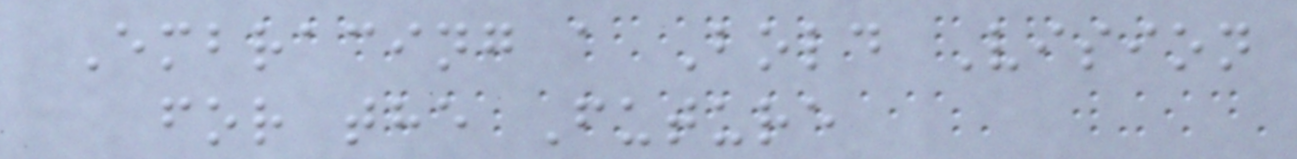Embracing a Bold Vision
for the Future
